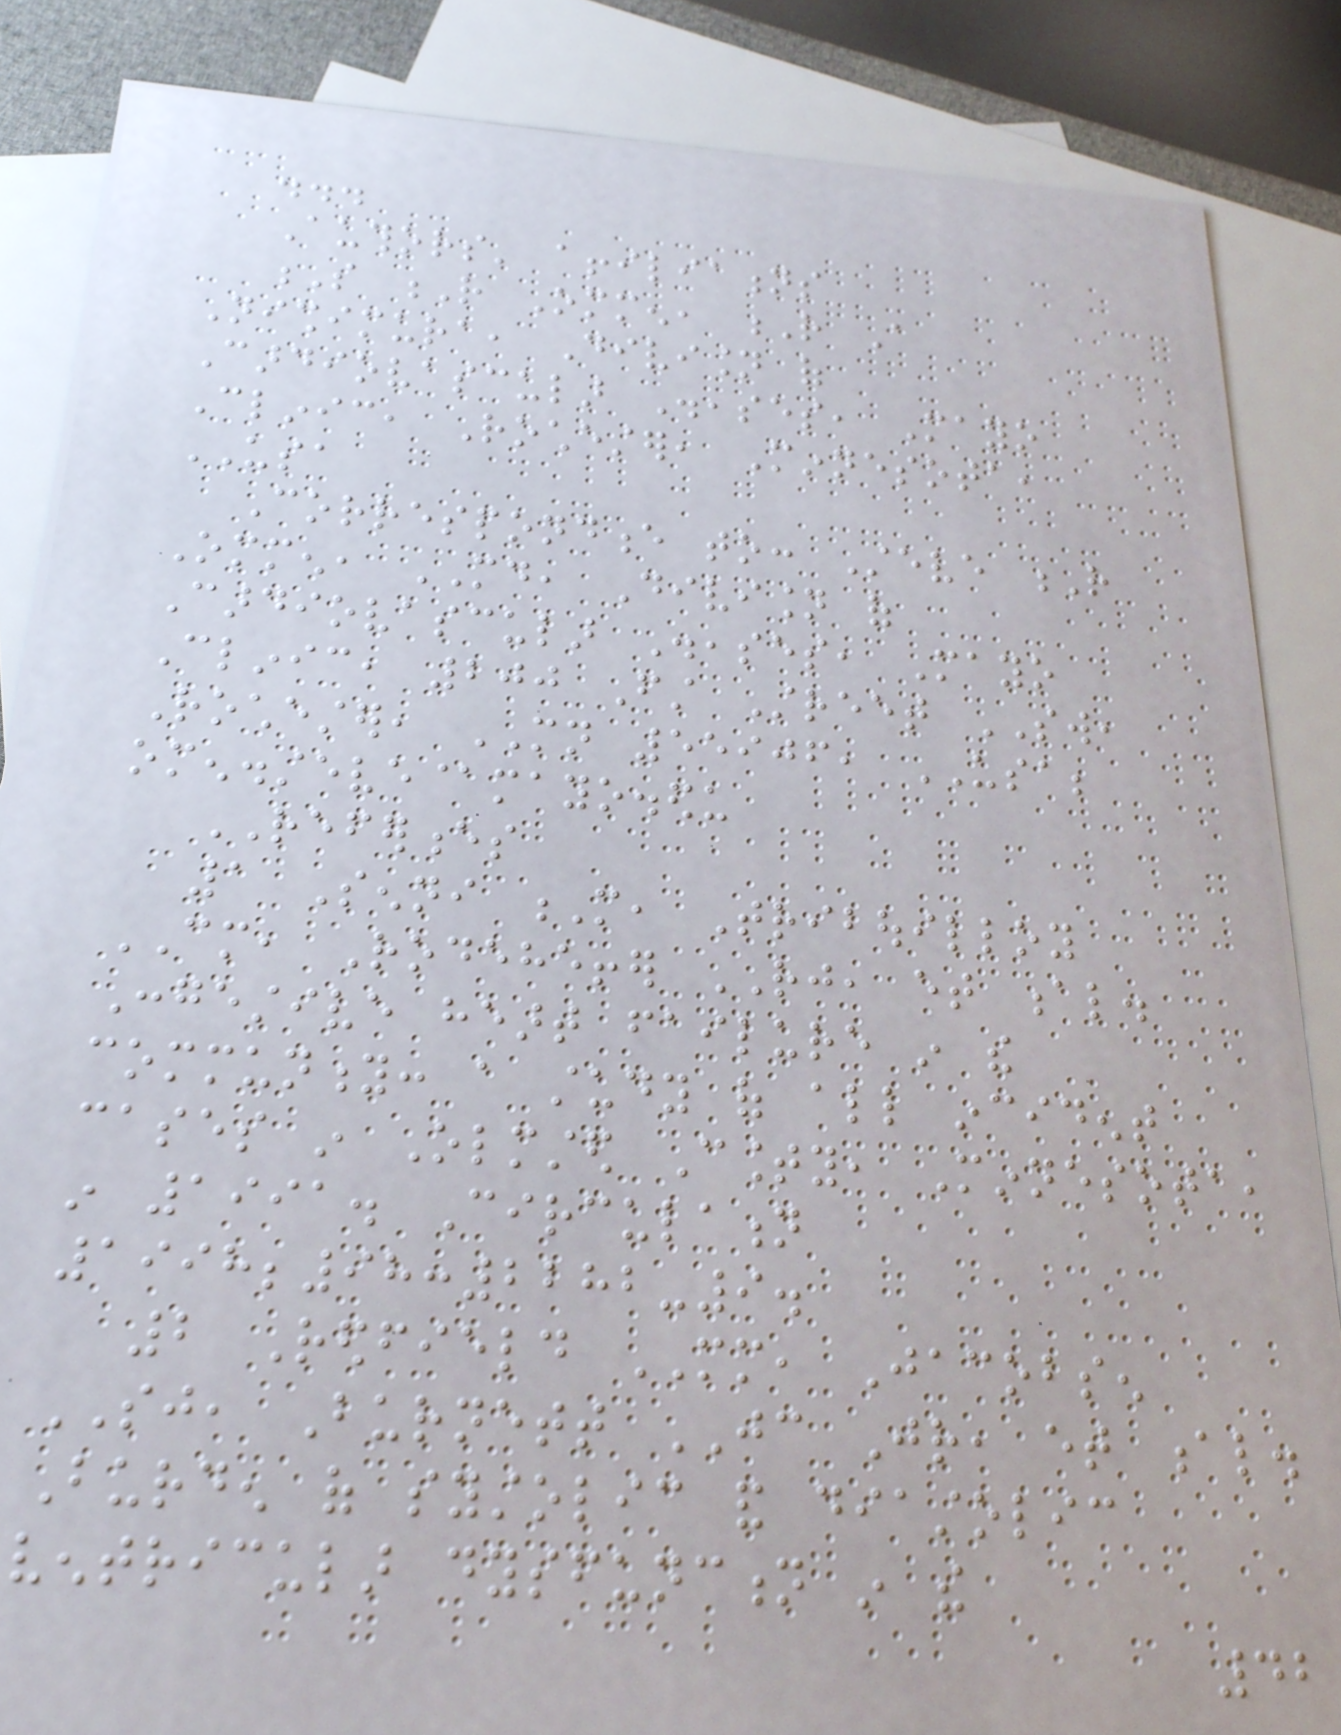...
Authors' affiliations
S R Ommen, R A
Nishimura, Division of
Cardiovascular Diseases, Mayo
Clinic, Rochester, Minnesota,
USA
Correspondence to: Steve R
Ommen, MD, Division of
Cardiovascular Diseases, Mayo
Clinic, 200 First Street SW,
Rochester, MN 55906, USA;
omen.steve@mayo.edu
REFERENCES
1 Senni M, Tribouilloy
CM, Rodeheffer RJ, et al.
Congestive heart failure in the
community: a study of all incident
cases in Olmsted County, Minnesota,
in 1991. Circulation
1998;98:2282-9.
2 Redfield MM, Jacobsen
SJ, Burnett JC Jr, et al.
Burden of systolic and diastolic
ventricular dysfunction in the
42
